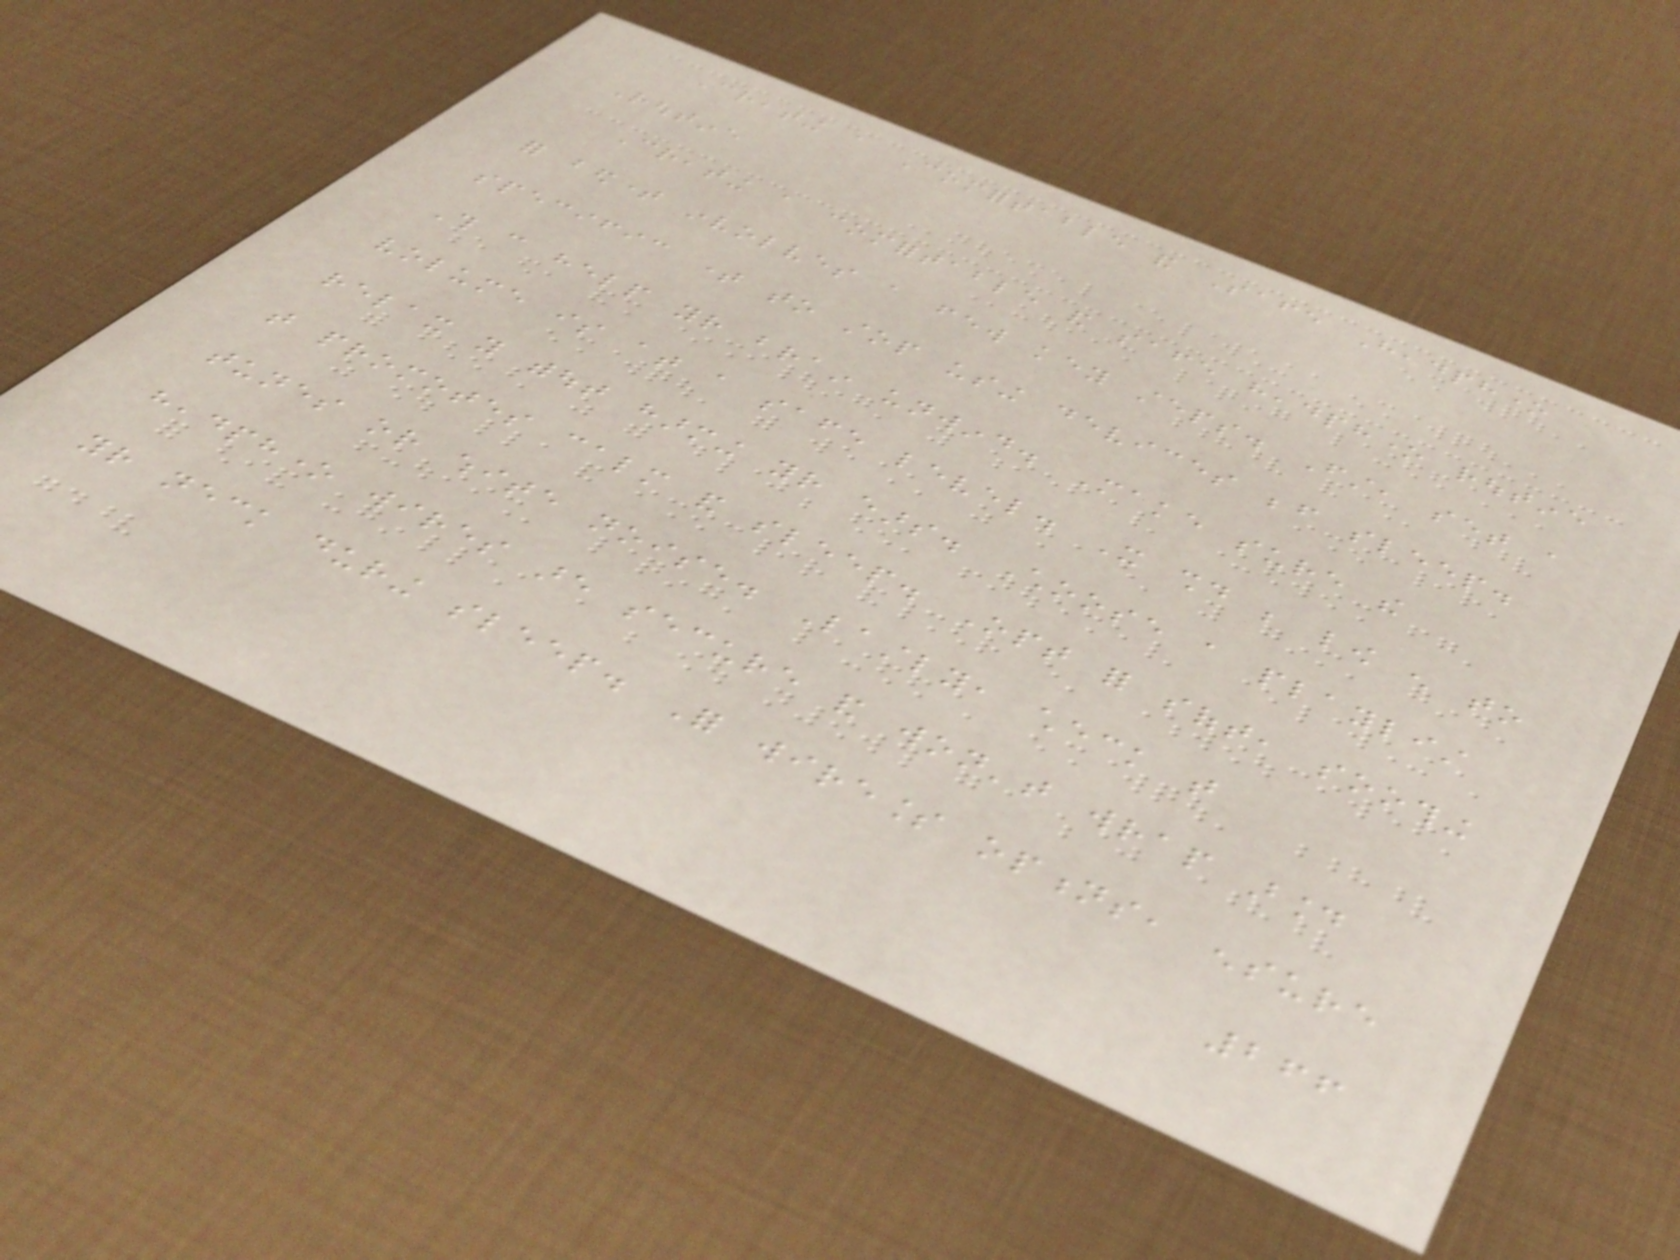Creating a Comfortable and Safe Headphone
Routine
Creating a comfortable and safe headphone routine
for bedtime involves a few key steps. First, set a
specific time to stop using devices before sleep.
This can help your brain unwind. Make sure the
volume is at a safe level. It should be low enough to
relax you without harming your ears. Choose a playlist
that promotes calm and sleep. Opt for soft, soothing
tunes or white noise. Lastly, check that
headphone wires are secure and won't wrap around
your neck during sleep. For wireless options, ensure
266
